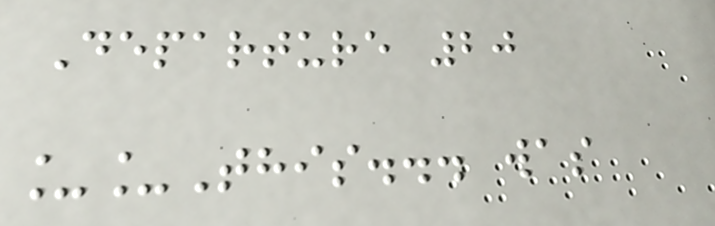Departure 20
__This... was
